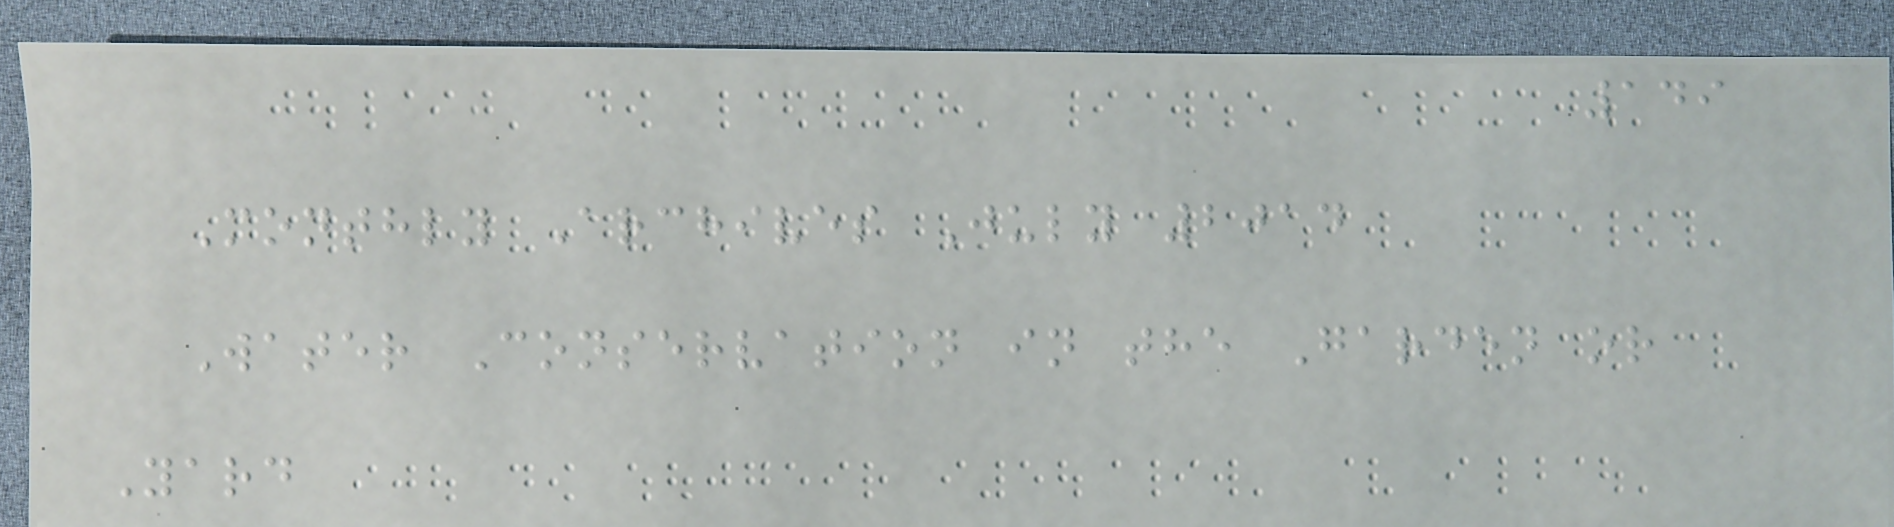149
Monthly Archives July 2014
Water Conservation in the Garden or
Yard
